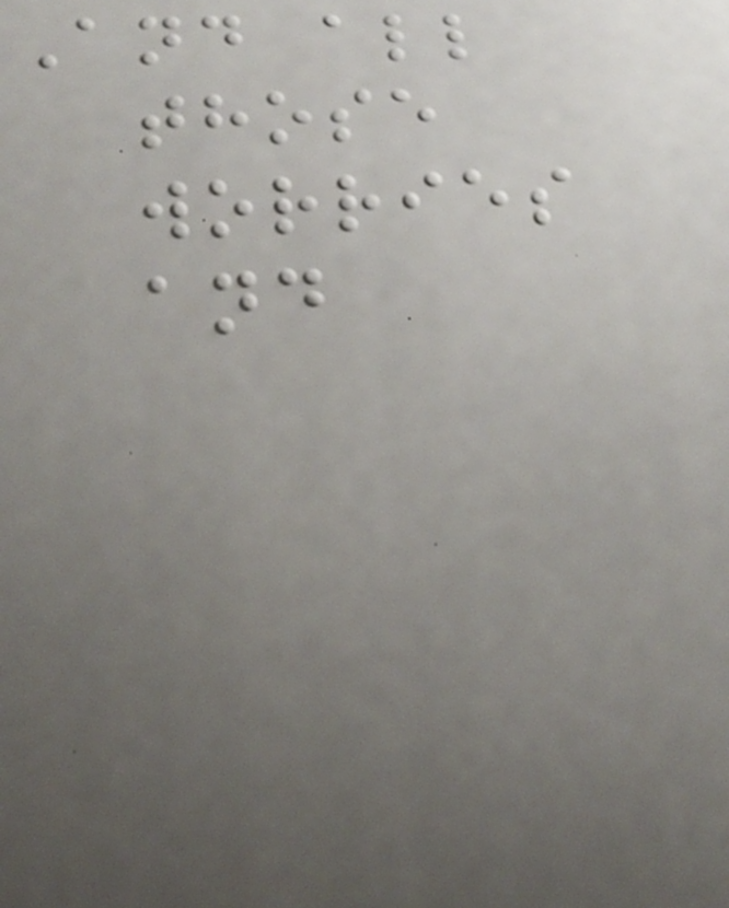And all
those
worries
and
